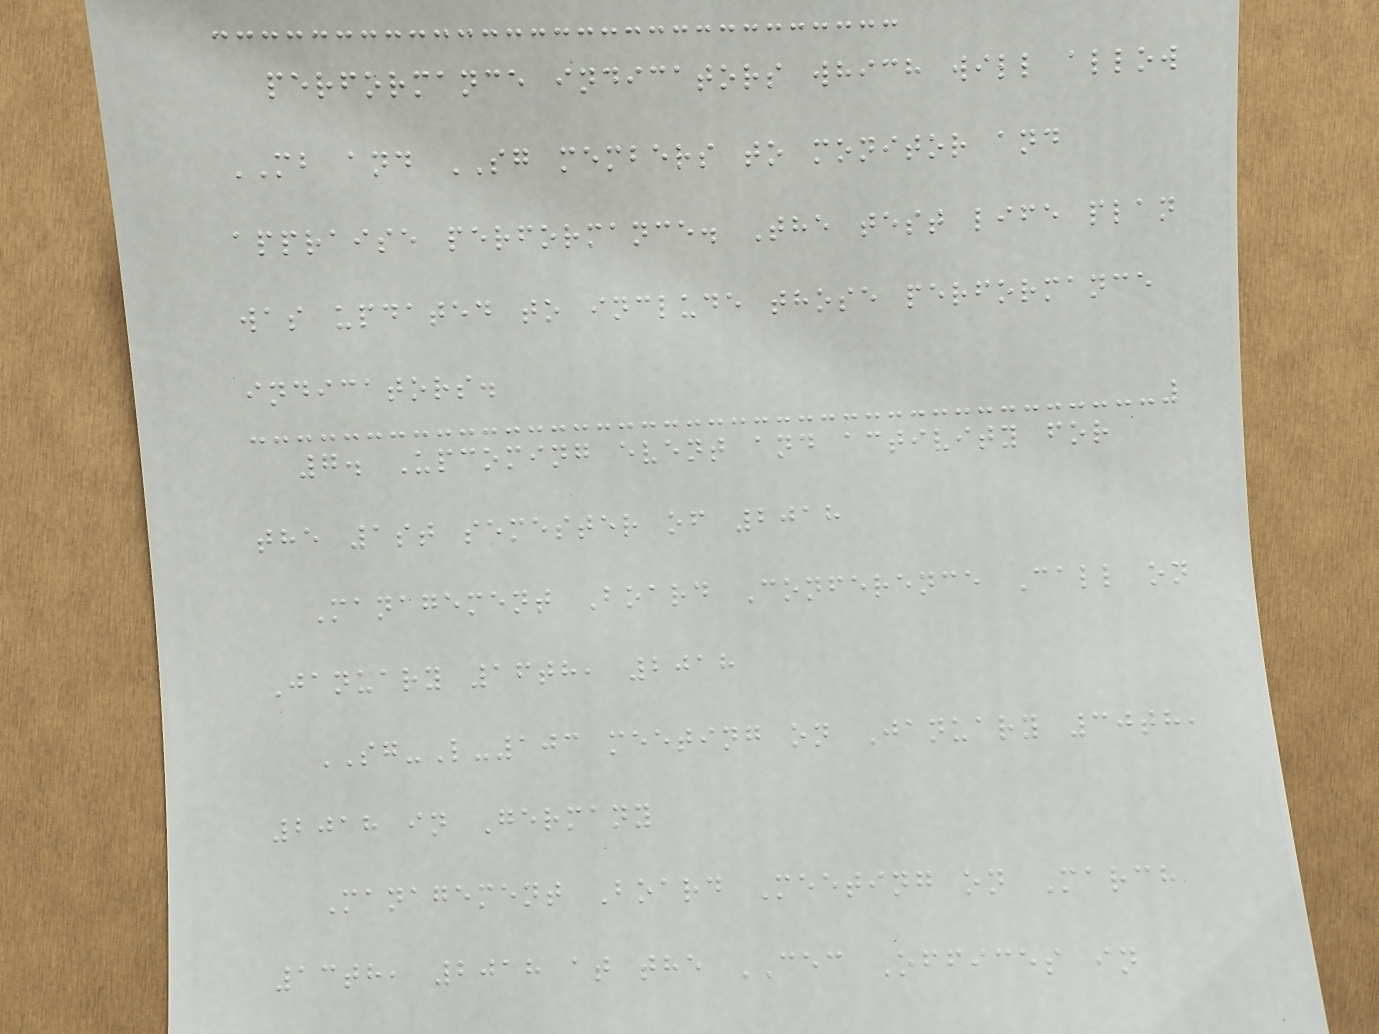performance indicators which will allow
MB and SG members to monitor and
appraise performance. The test life plan
was updated to include those performance
indicators.
7. Upcoming event and activity for
the 1st semester of 2018
Management Board Conference Call on
January 16th, 2018
SG-L-103 meeting on January 30th,
2018 in Germany
Management Board Meeting on March
13th, 2018 at the CEC Offices in
